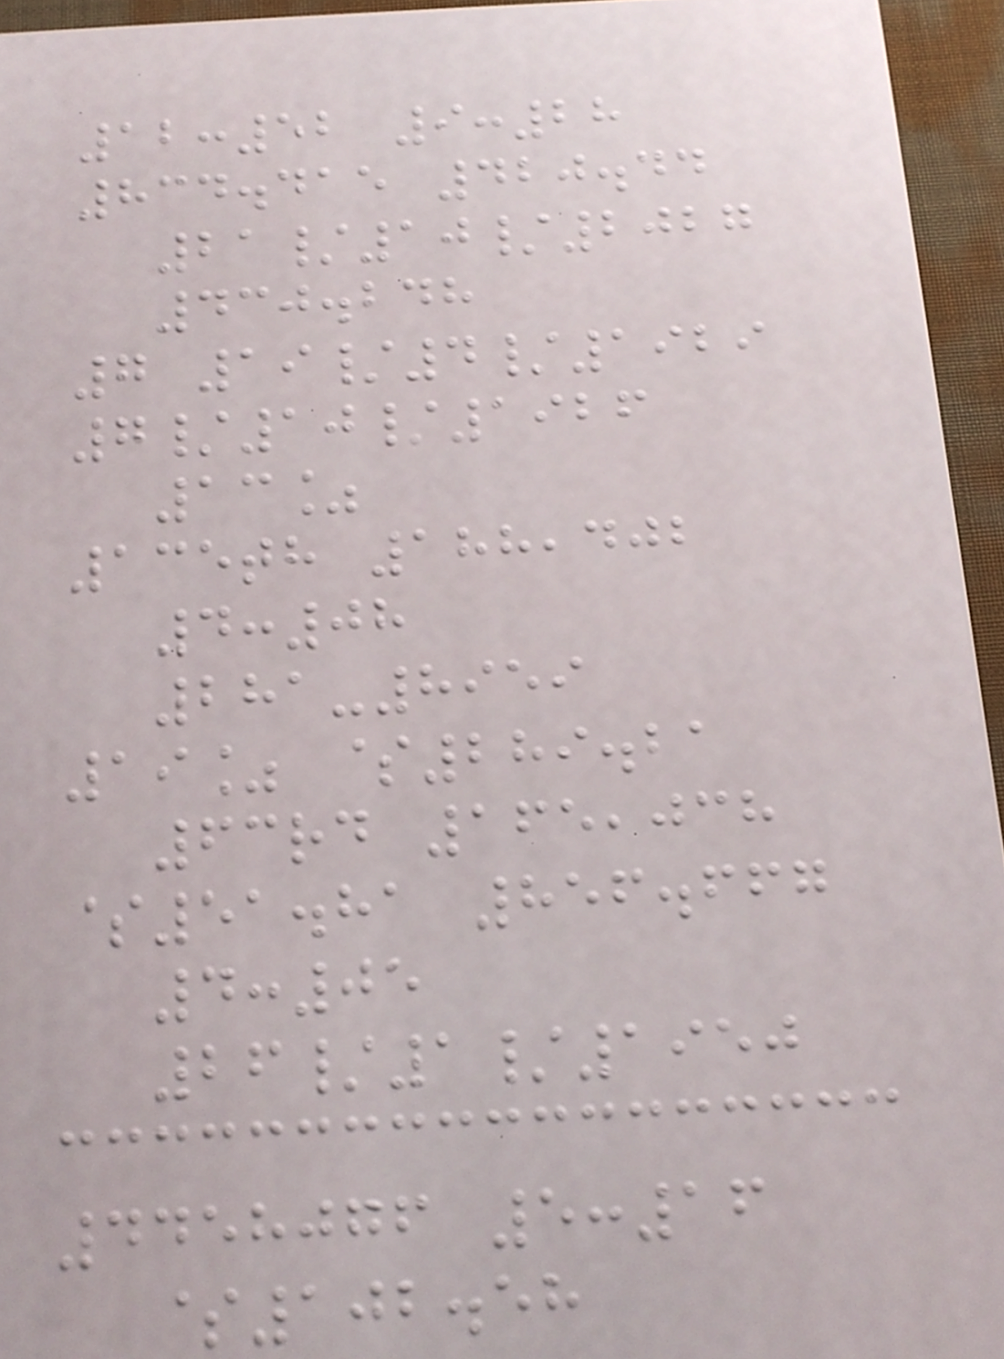12:52 9:28
834.415 420.44
21/10/2027
430.248
7 19/4/1929
7/10/1926
13%
135th 188,402
4:08
281-8959
19% $289.21
63rd 165,038
$51.81 856.667
4:05
26/1/1950
4458076 5:16
$102.58
